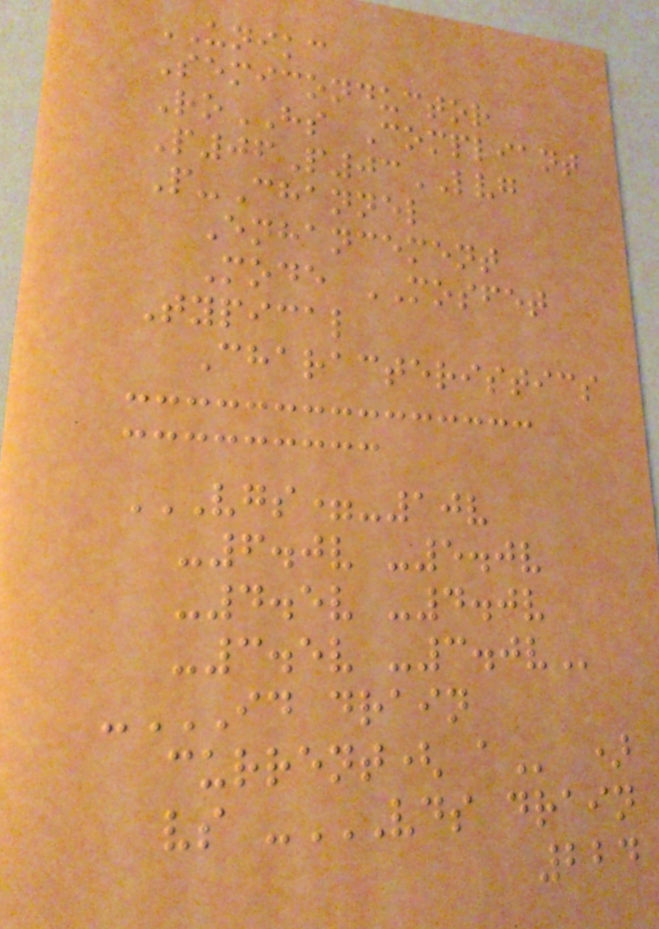UNIKC
Semiconductor
RoHS Compliant
P06P03LVG
P-Channel
Enhancement
Mode MOSFET
Typical
Characteristics
VGS=-10V
-6.0V -5.0V
-4.5V -4.0V
-3.5V -3.0V
-ID DRAIN
CURRENT( A )
vs -VDS DRAIN
224
